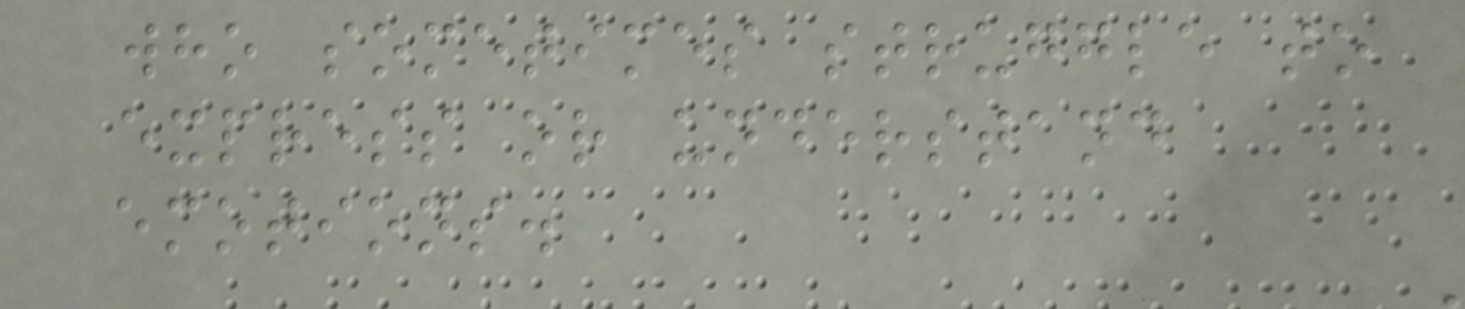who sometimes struggle to
express or understand
emotions.
